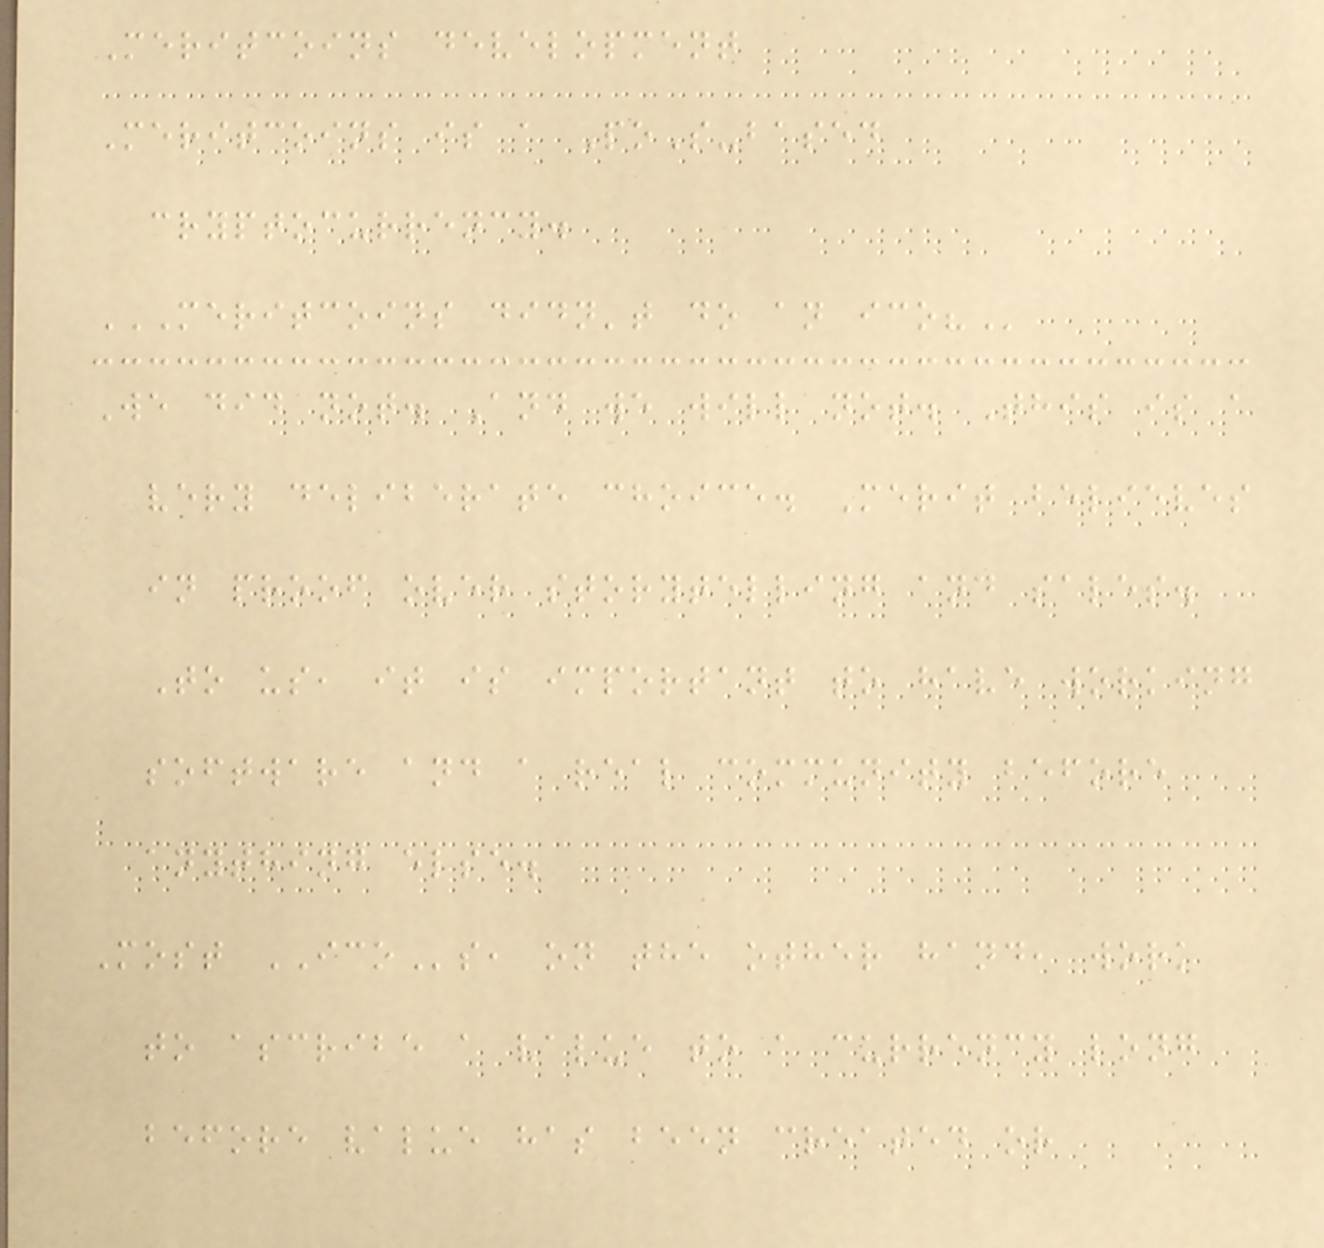Meritcoins development
Meritcoins is a PoS-based
cryptocurrency.
MERITCOINS DIDN'T DO AN ICO?
We did not. And we will not. This is a
very deliberate choice. Merit believes
in proof over storytelling and sales.
To us, it is important to have working
software and a real community before
anything else.
Most ICOs, on the other hand, work
to ascribe a value to a currency long
before value has been created or
